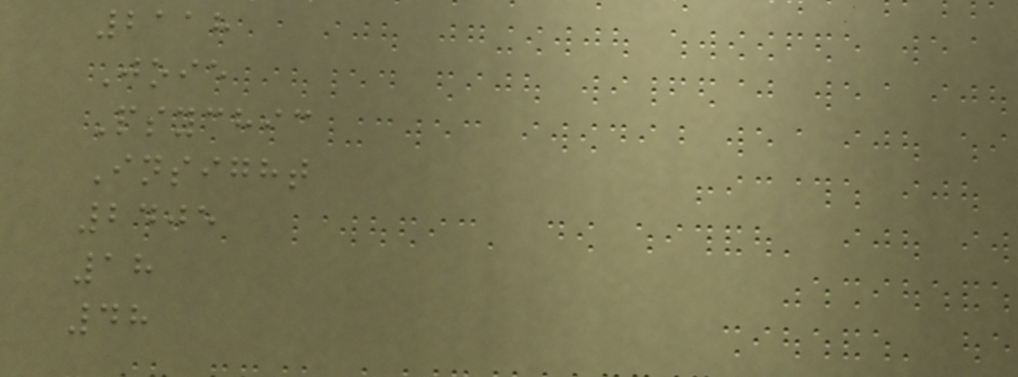2118
Joie
Psychic
Insight
2405
18
48
